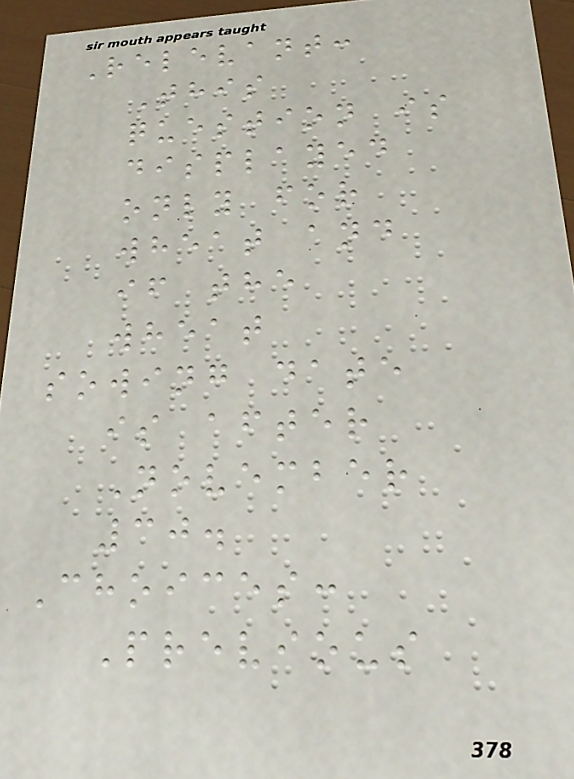Relevant:
This
question is
displayed
only for
wheat and
if the
wheat
sowing date
is after
November
30.
Choices:
Previous
